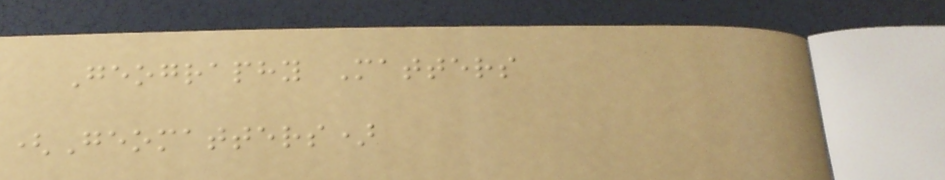Geography Matters
(Geomatters)
